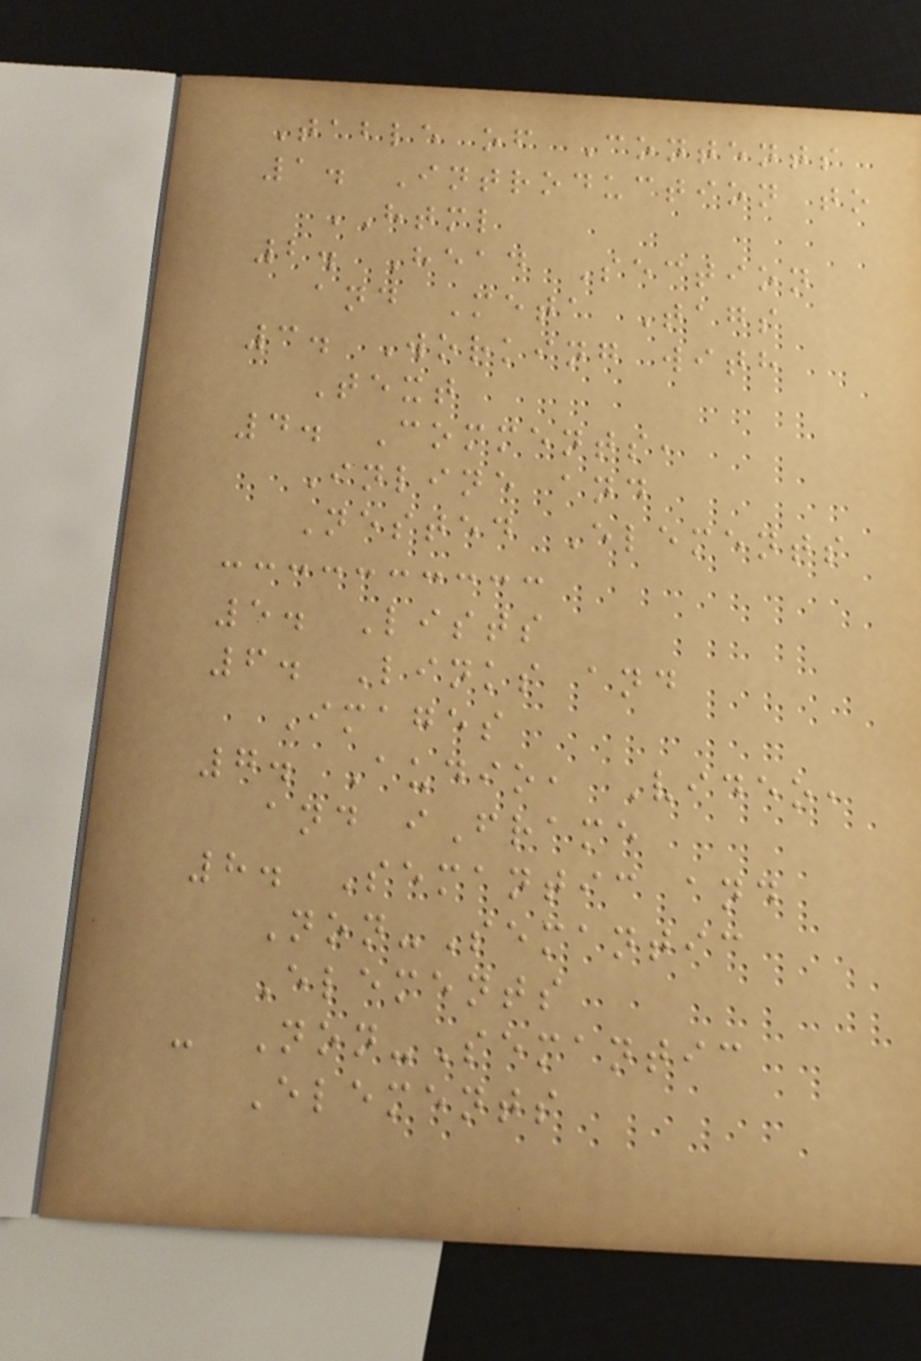Table of Contents
1. Introduction to
HTML
2. Head Section
and Meta Tags
3. Working with
Text
4. Comments,
Inline and
Nested Elements
5. Lists
6. Links and
Images
7. Audio, Video,
and iFrame
8. Semantic and
Non-Semantic
Elements
- Non-Semantic
Elements
